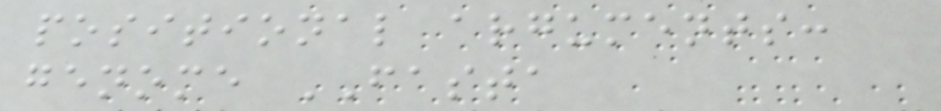positional arguments:
genome FASTA
